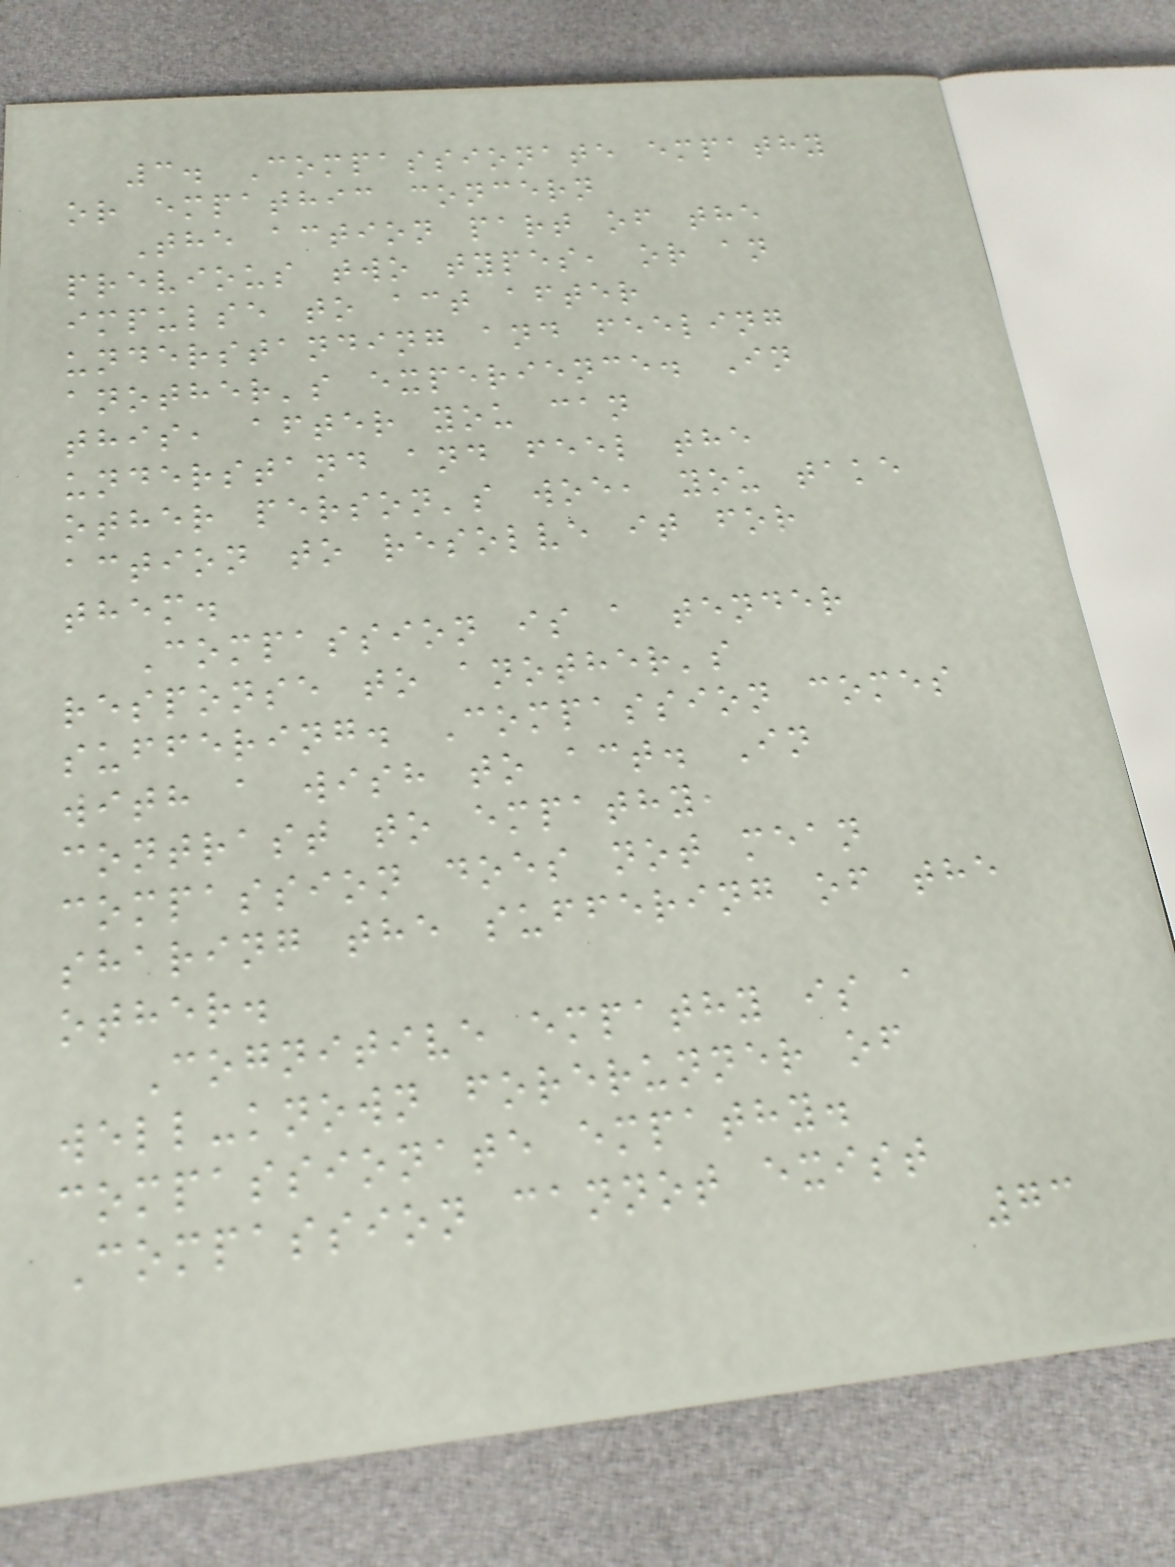3. Compassionate empathy
or empathic concern
The action part of the
previous two types, or an
impulse to act after
understanding and feeling
another's experience. In
this, after you can
understand and feel the
other person's woe, you take
action to resolve it for
them.
Compassion is a tender
response to another's
suffering. Compassion comes
with a wish to act. In
contrast to empathy,
compassion does not mean
sharing the suffering of the
other.
Cognitive empathy is a
well-known forerunner of
compassionate empathy.
Compassion cannot exist
73
